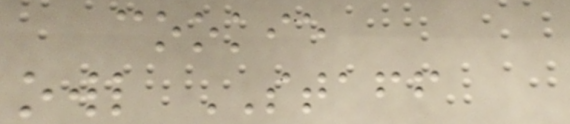cookie
owl STAFF
